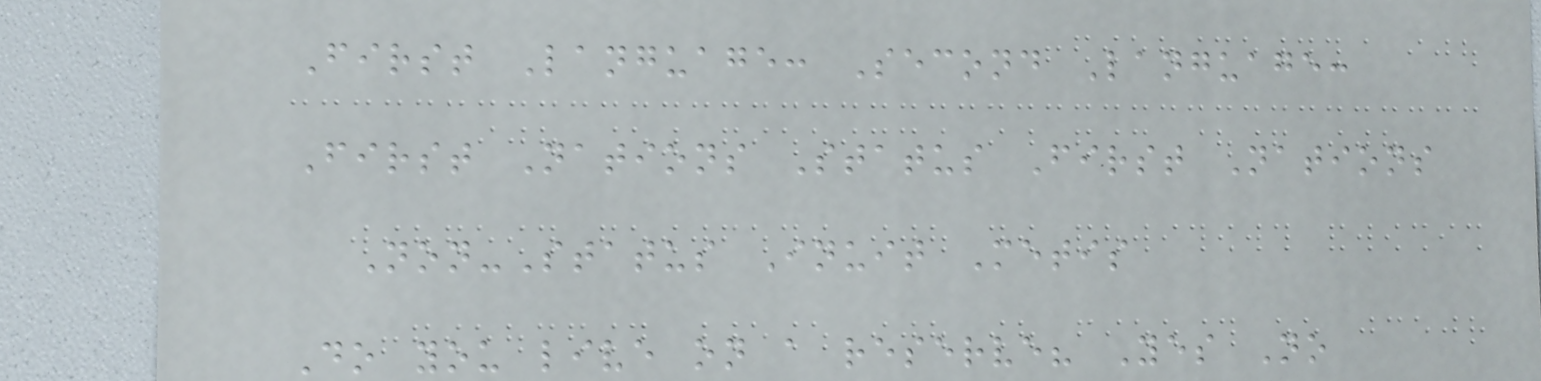First Language: Second Language:
First Nations Status First Nations
Non-Status Inuit Metis
Do you live on a reserve? Yes No
